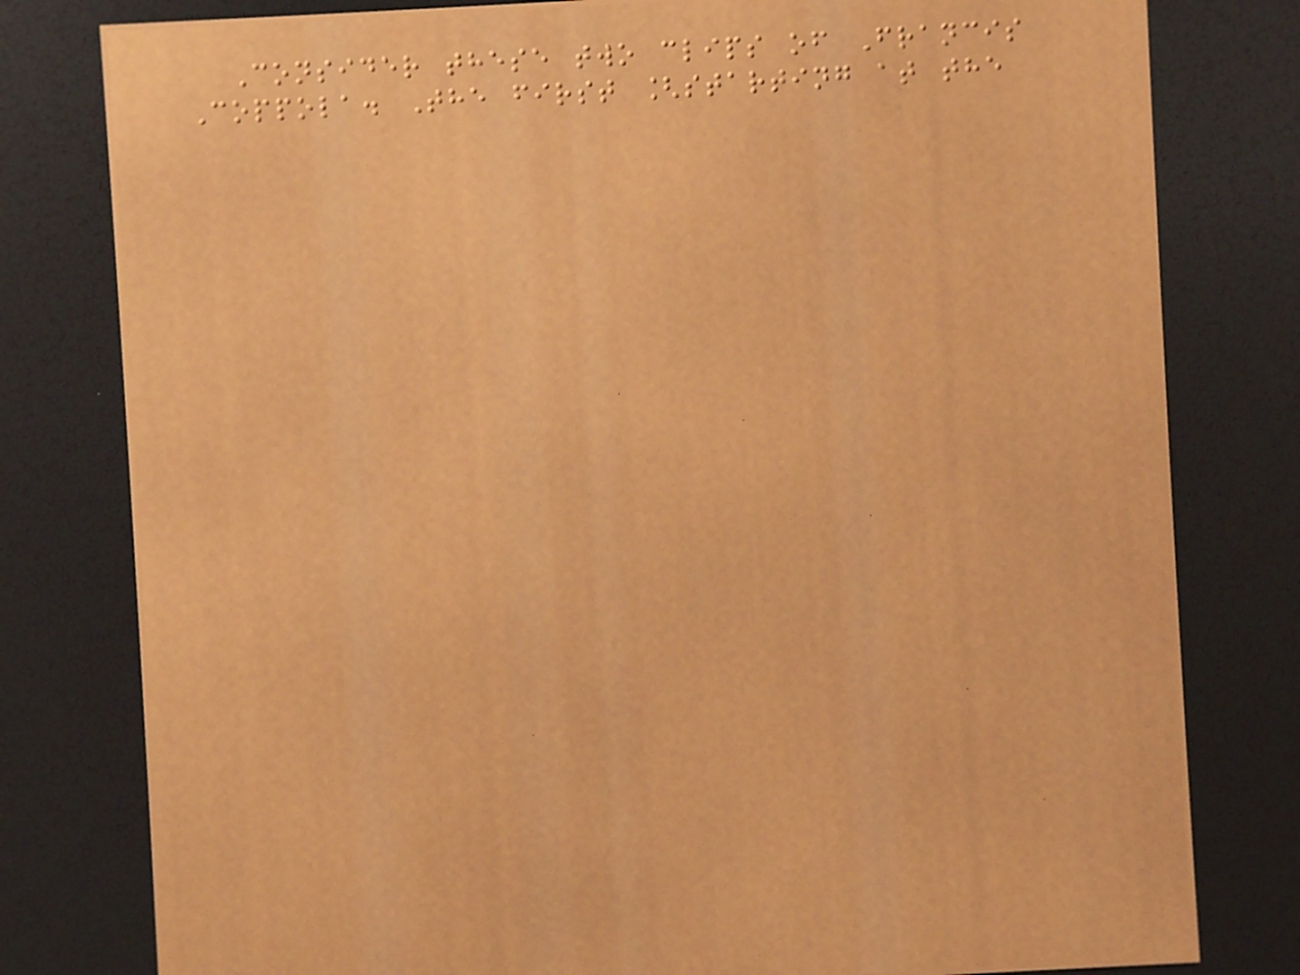Consider these two clips of Francis
Coppola. The first [starting at the
